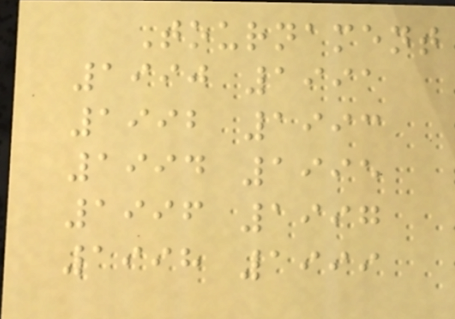Tournament
1990 1991
1992 1993
1994 1995
1996 1997
1998 1999
